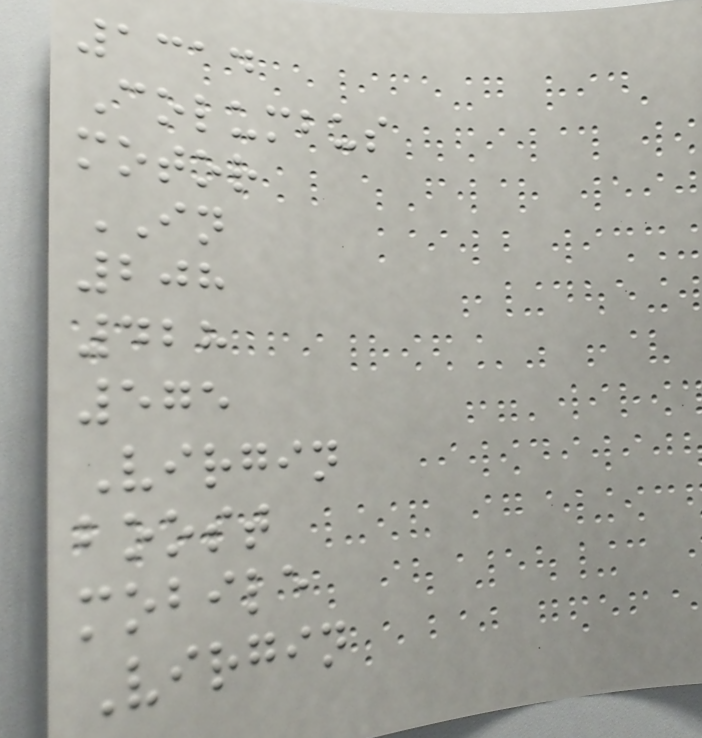1314
Columbus
motor
IN
208
428
575
Virgin
boost
mobile
Virgin
